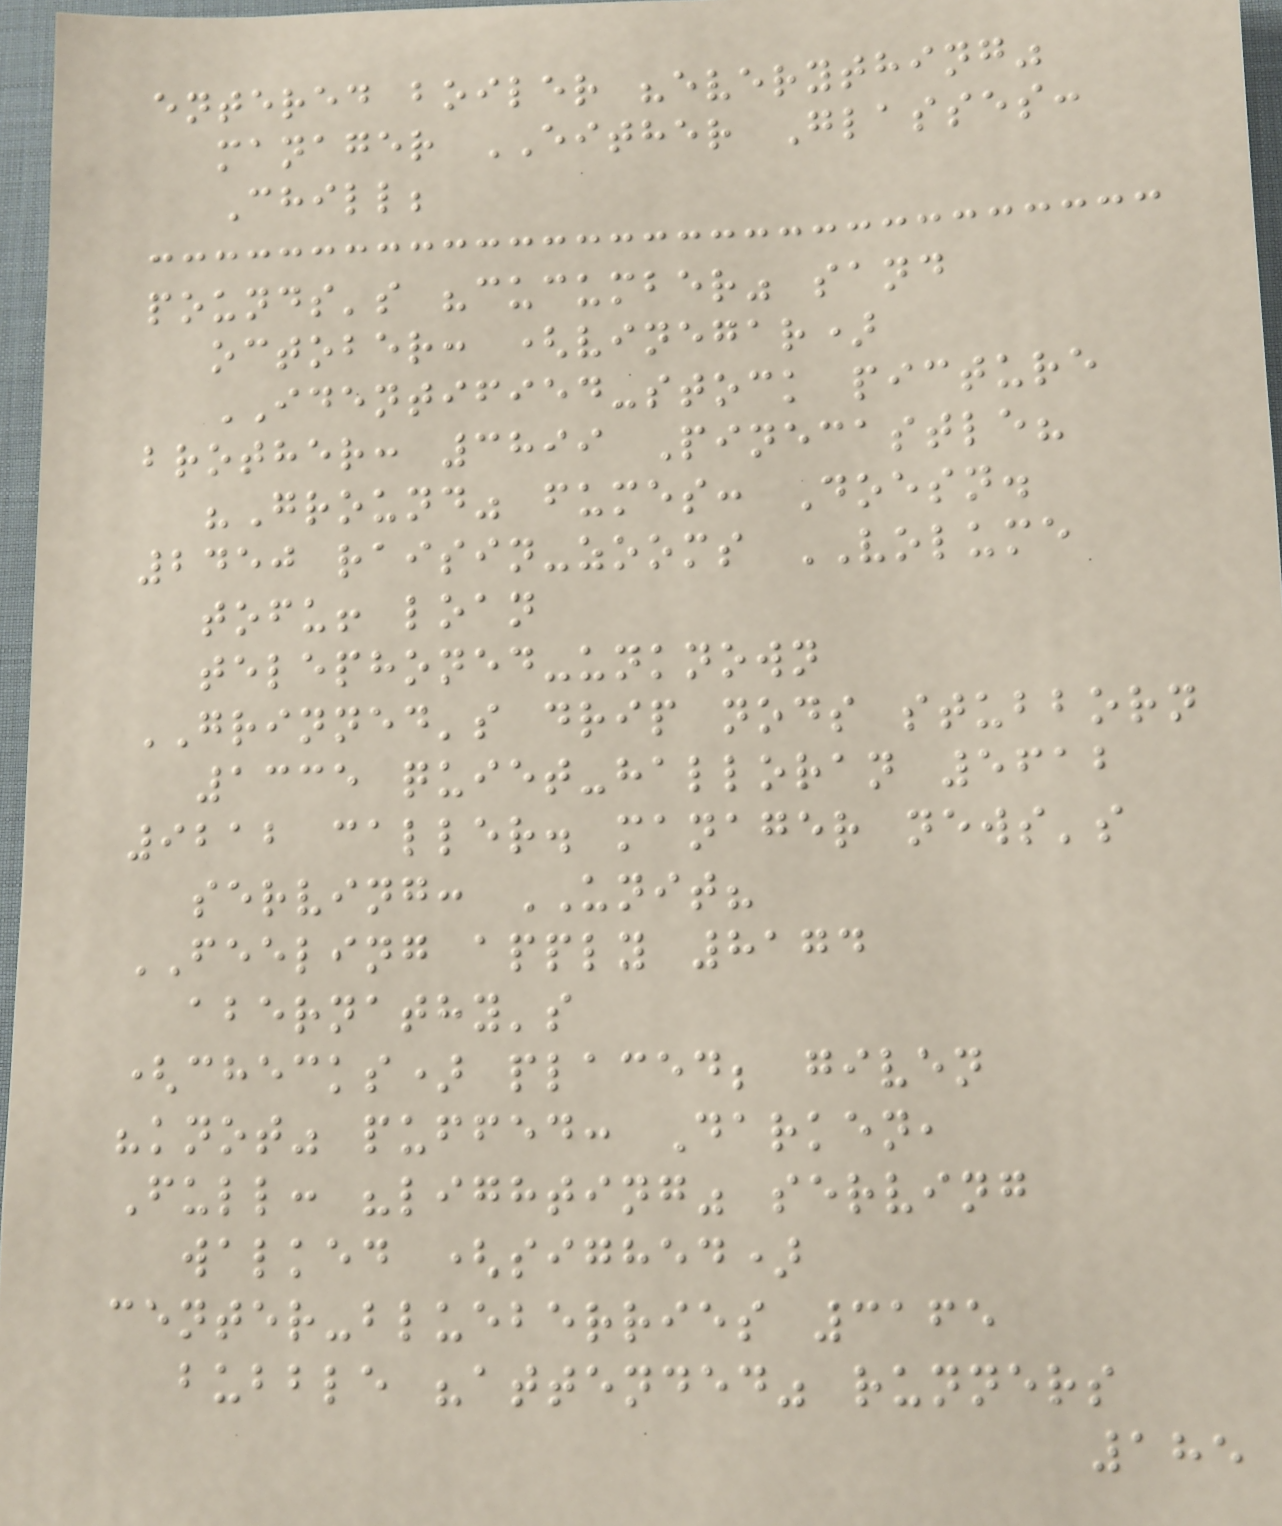entered boiler "everything"
manager EITHER Glasses:
Chill;
pounds's "cucumber" sand
october: (vinegar)
IDENTIFIED-stock picture
brother: 3899 Pinecastle?
"Ground" fumes: Doesn.
2450 raisin-zooms VOLUME
tofu! loan
telephoned-unknown
GRINNED's drip nods stubborn
1335 quiet-halloran 5612
9212 caller. manager news's
serving: UNIT?
FEELING apply 8174
abernathy's
(checks) placed; given
"knot" puffed: Darken,
Full: "lighting" serving
walked (sighed)
center-blueberries 3165
bubble "attended" runners
185
